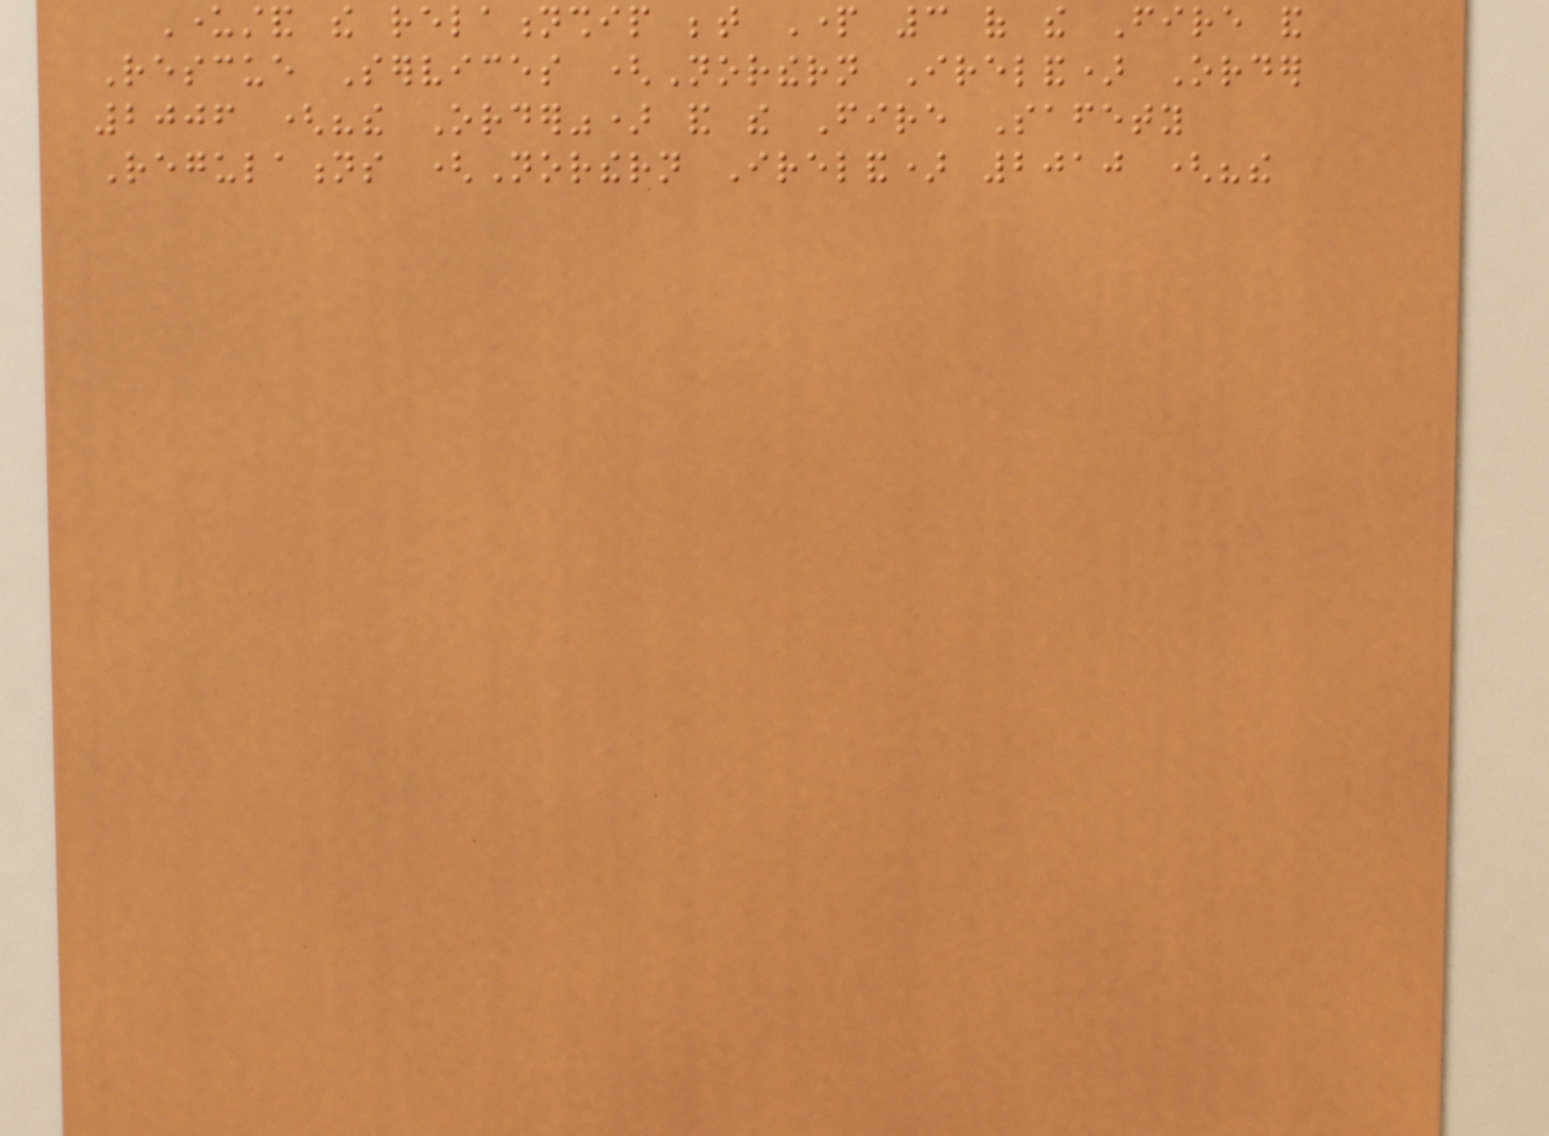Understand the relationship between Part 3 of the Fire and
Rescue Services (Northern Ireland) Order
2006 ("the Order") and the Fire Safety
Regulations (Northern Ireland) 2010 ("the
